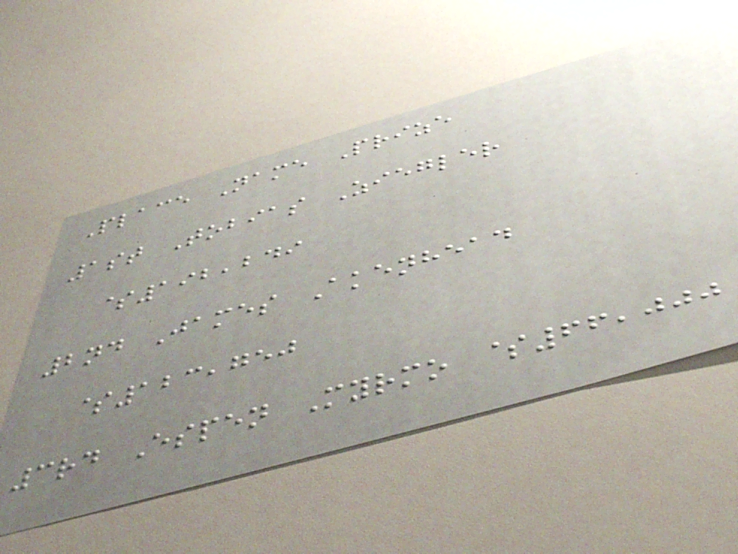Place Name Prize
1st Tobias Ziegler
$192,249
2nd James Akenhead
$123,750
3rd Espen Myrmo $66,000
